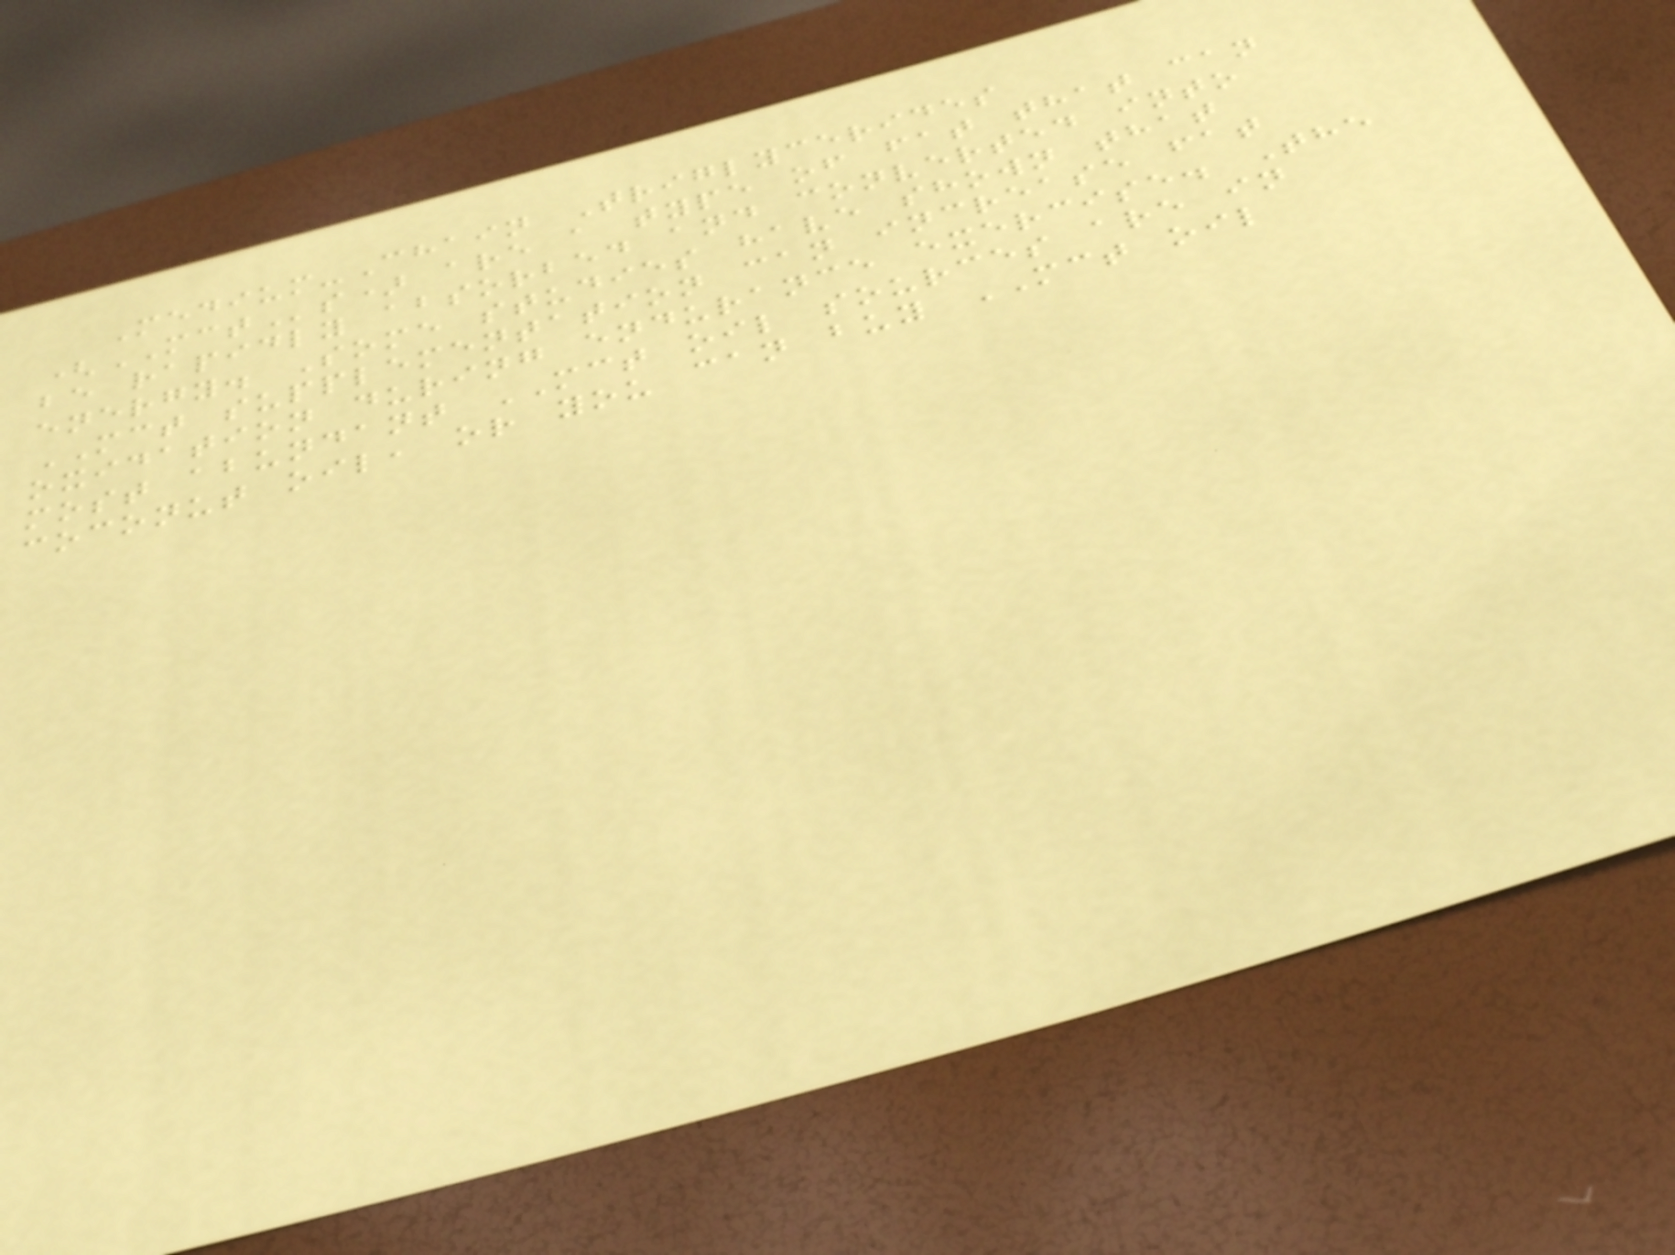Medium-Chain Triglycerides
(MCTs) are a type of fat that can
be rapidly absorbed and converted into
energy. Some studies have shown that
MCT supplementation can increase fat
oxidation during endurance exercise. The
most abundant MCT oil sources are in
coconut oil, or you can buy MCT oil
